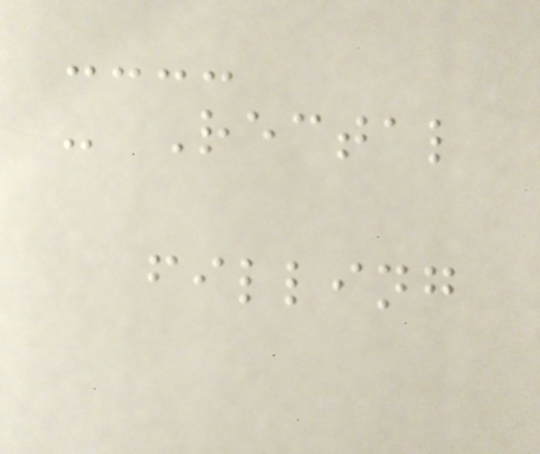- Rectal
filling
